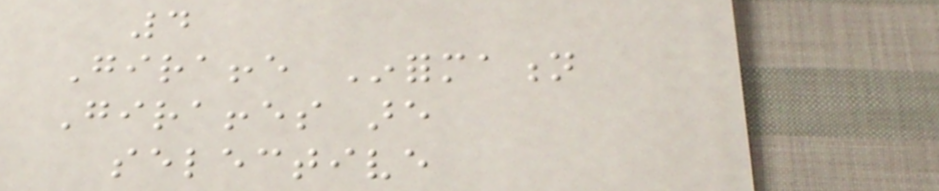4
Giraffe Information
Giraffes are
selective
